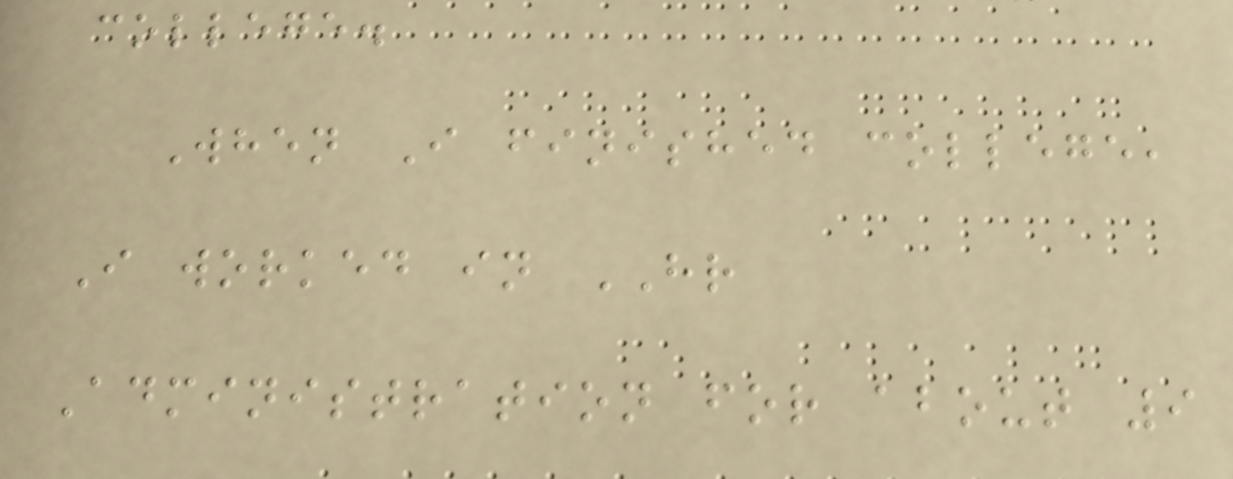college.
When I finished college,
I worked in HR
Administration for about 9
